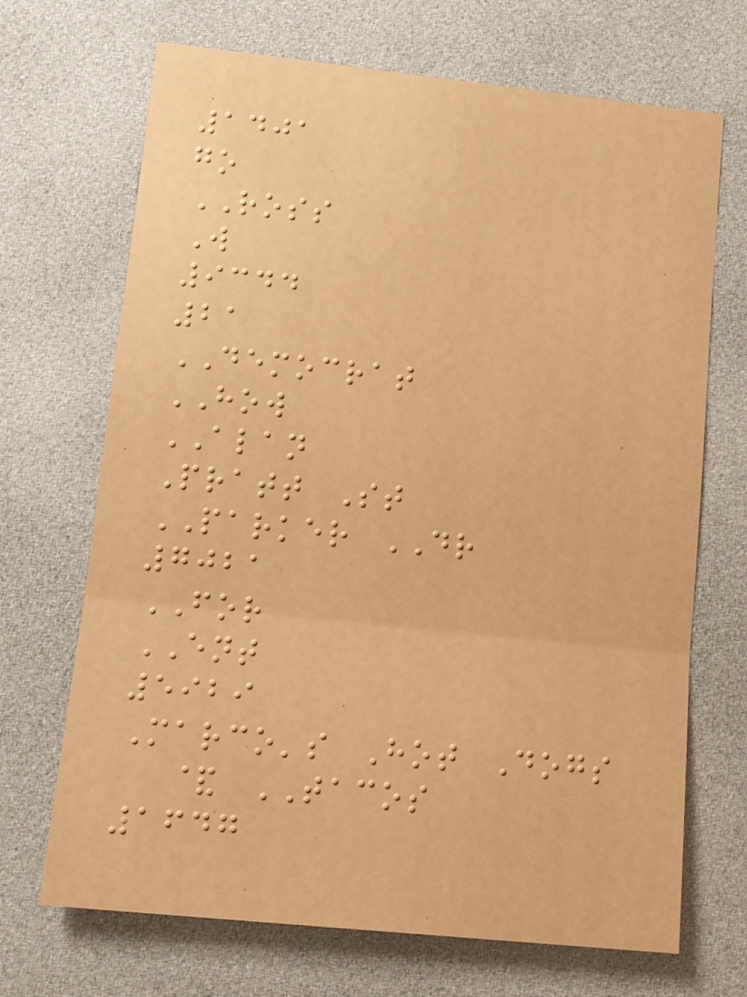1401
go
ROSS
W
9344
21
DEMOCRAT
HOW
ALAN
Pratt St
PARKER DR
7021
FOR
ENT
5929
Marco's Hot Dogs
& TACOS
1647
